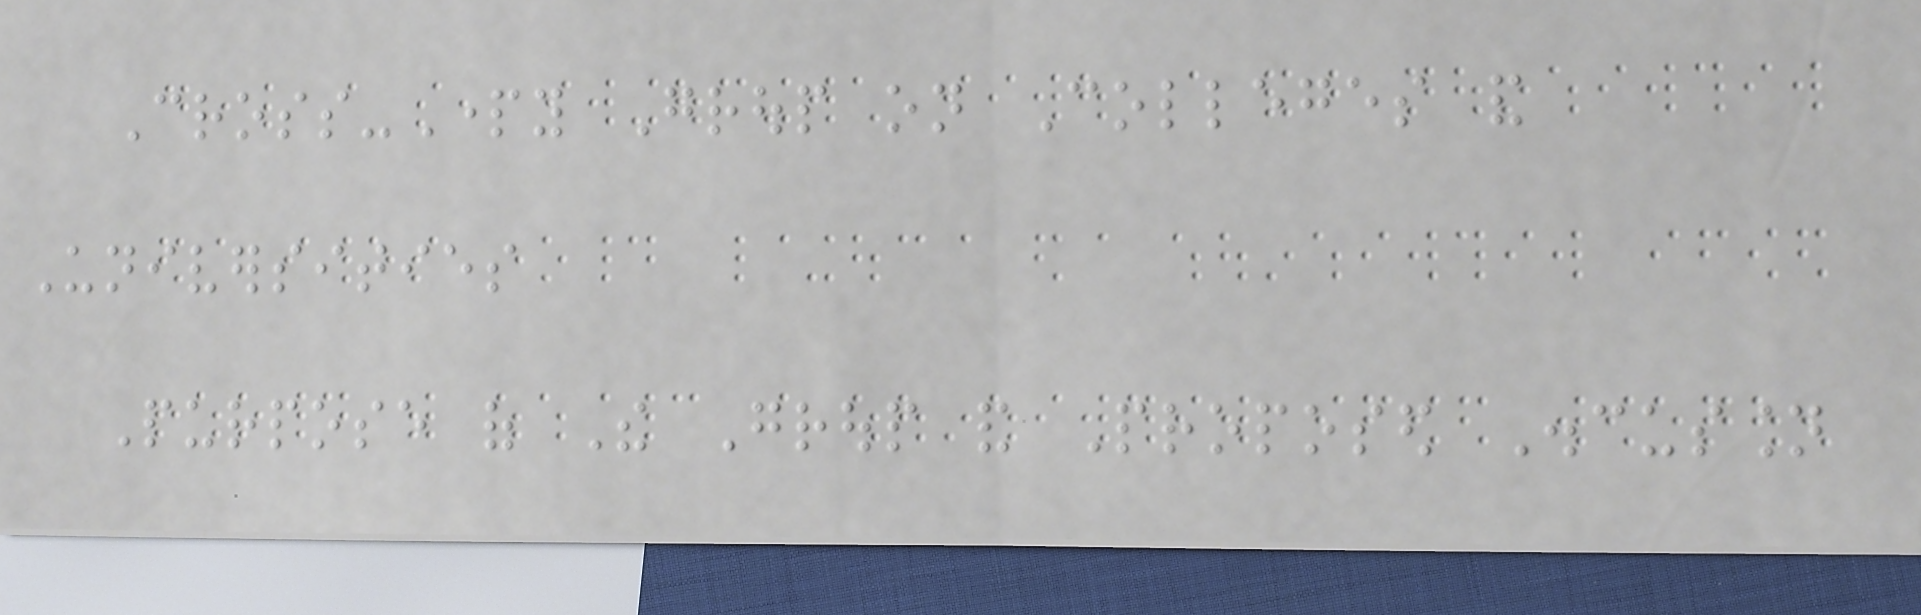Cross-Party Group on Colleges and
Universities
Purpose of The Group and Proposed Discussion
